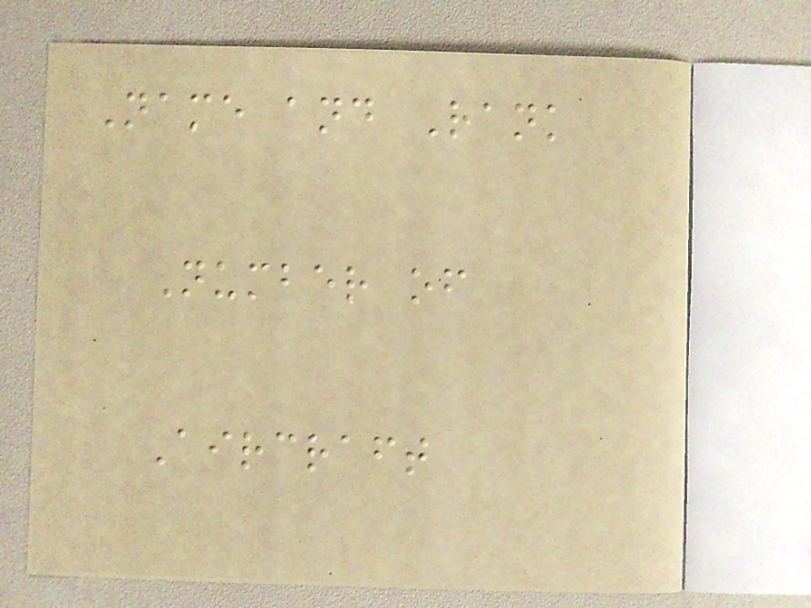Name and Rank
Number of
Aircraft
